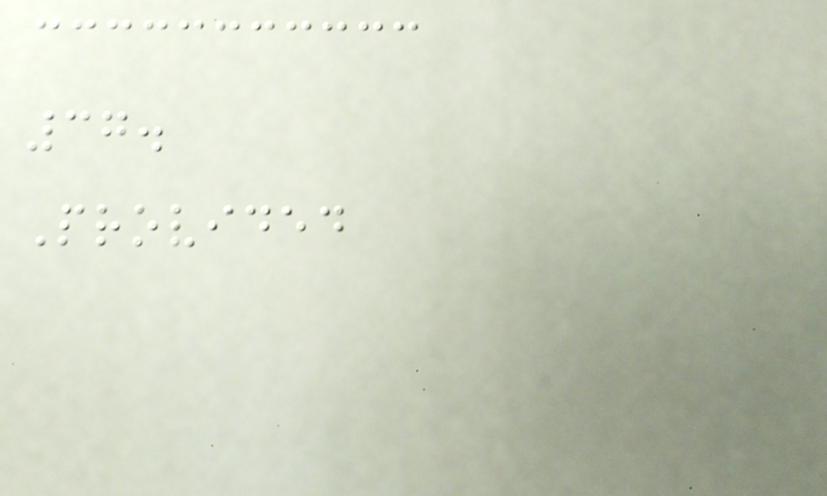37.
Provided
